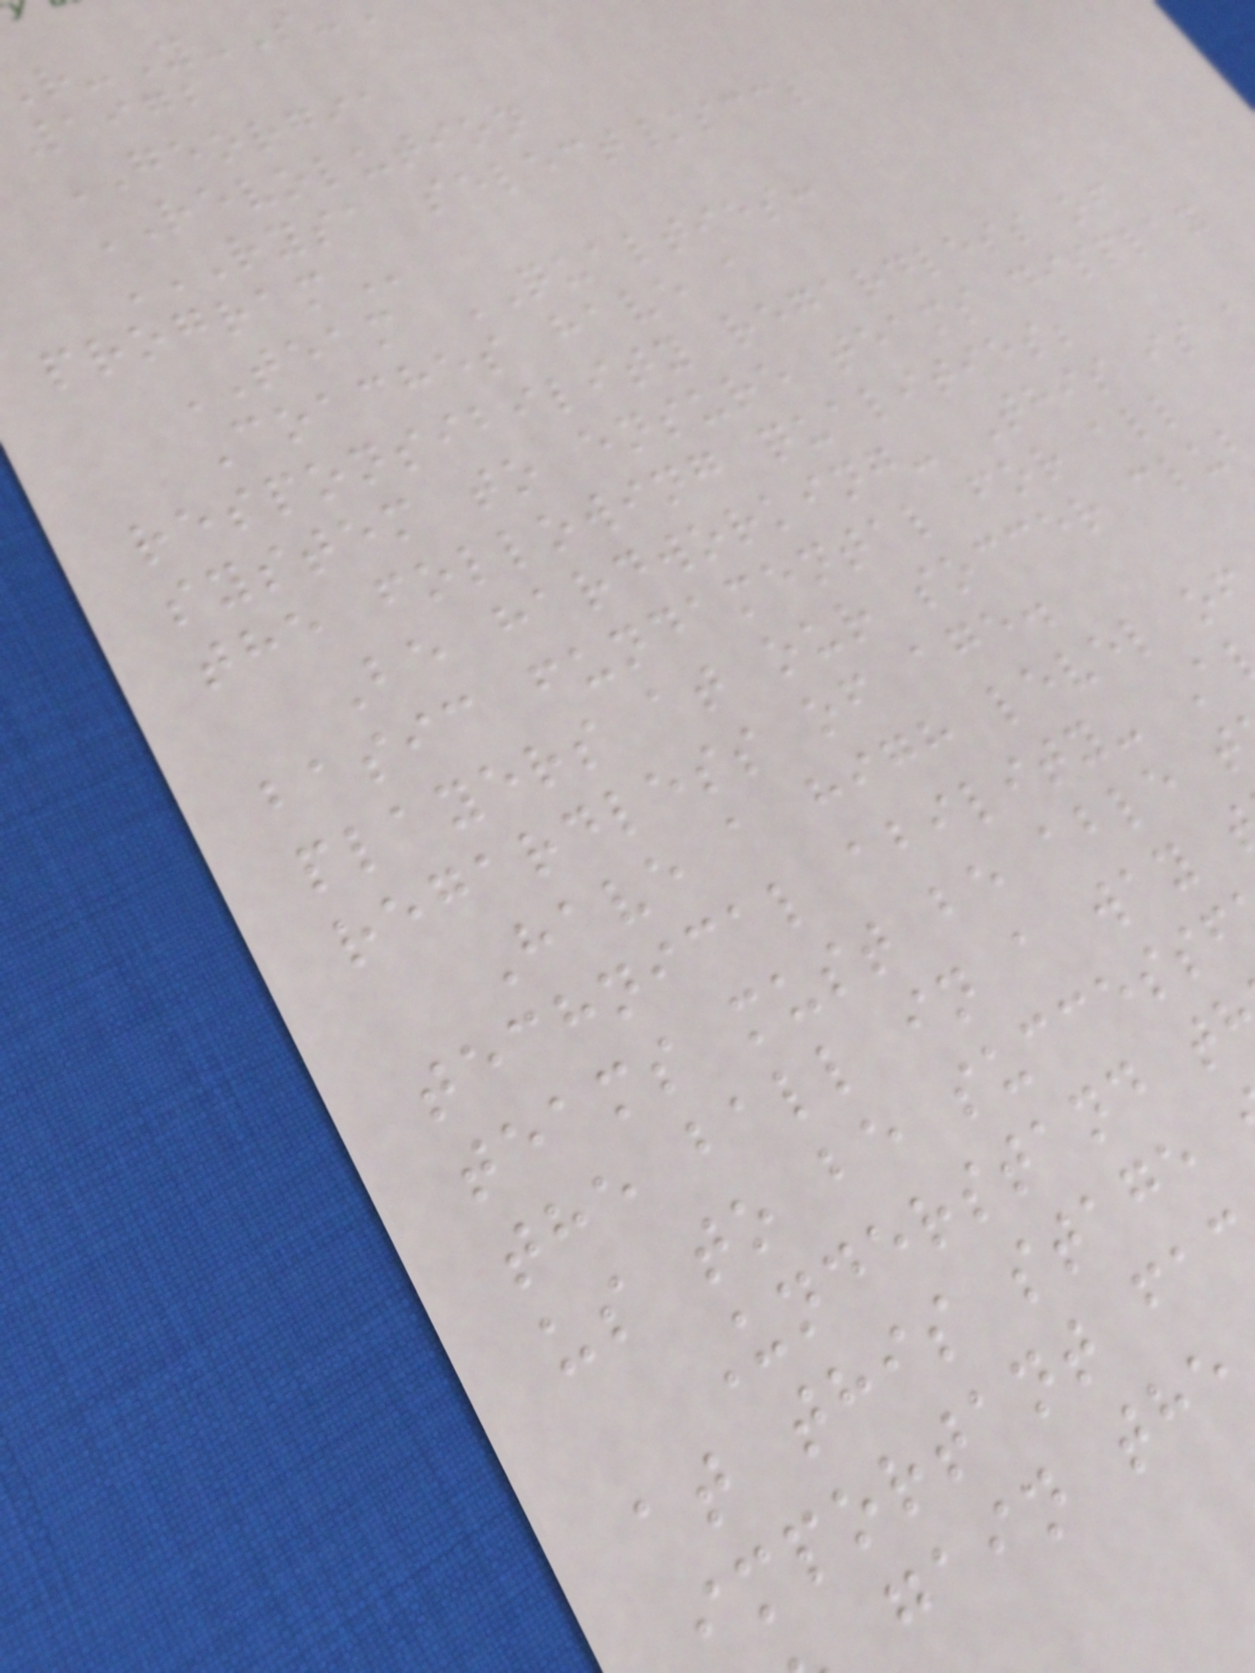1972
GEORGIA
REVOLUTION
RYSA SELECT/SCCL
TEAM QUALTIES:
Coaches have a
responsibility regardless of
system to ensure teams display
the following qualities;
Be hardworking- This is
basic fundamental for all
players at our soccer club
regardless of age.
Have a high level of
technical ability- A
teams must be able t
the ball in a way
us to be successf
Understand t
at this stage
important fa
gain the
